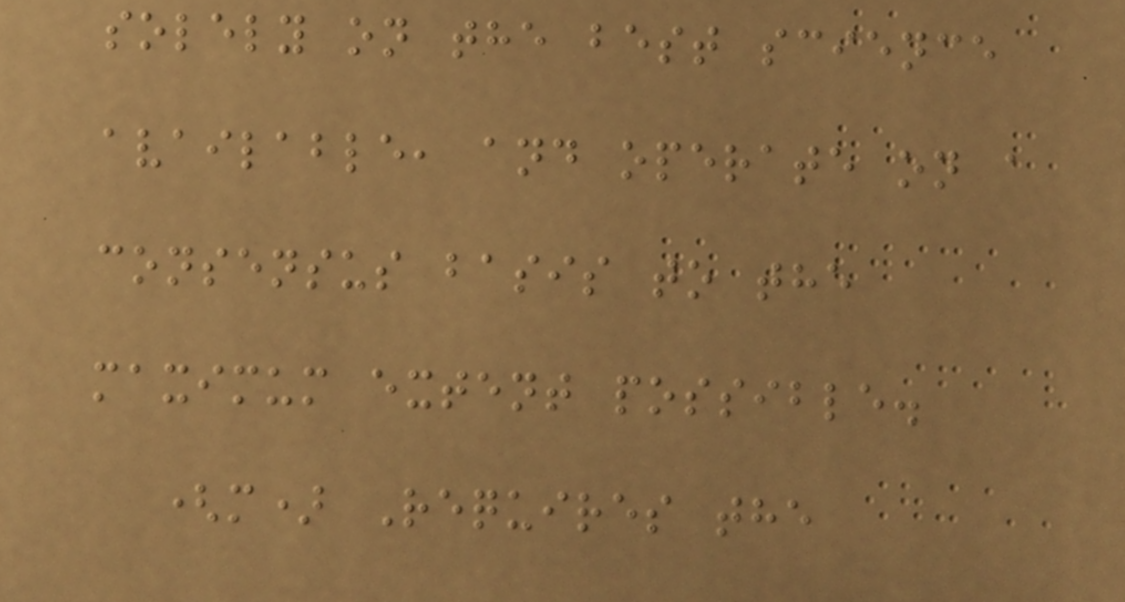solely on the best science
available, and operate on a
consensus basis to the
maximum extent possible.
(m) Requires the
